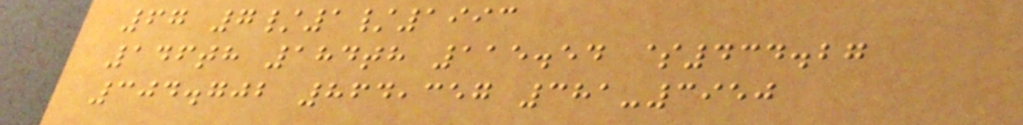67 7/1/1993
146th 184th 115.54 $434.27
304.702 864,357 381-3950
